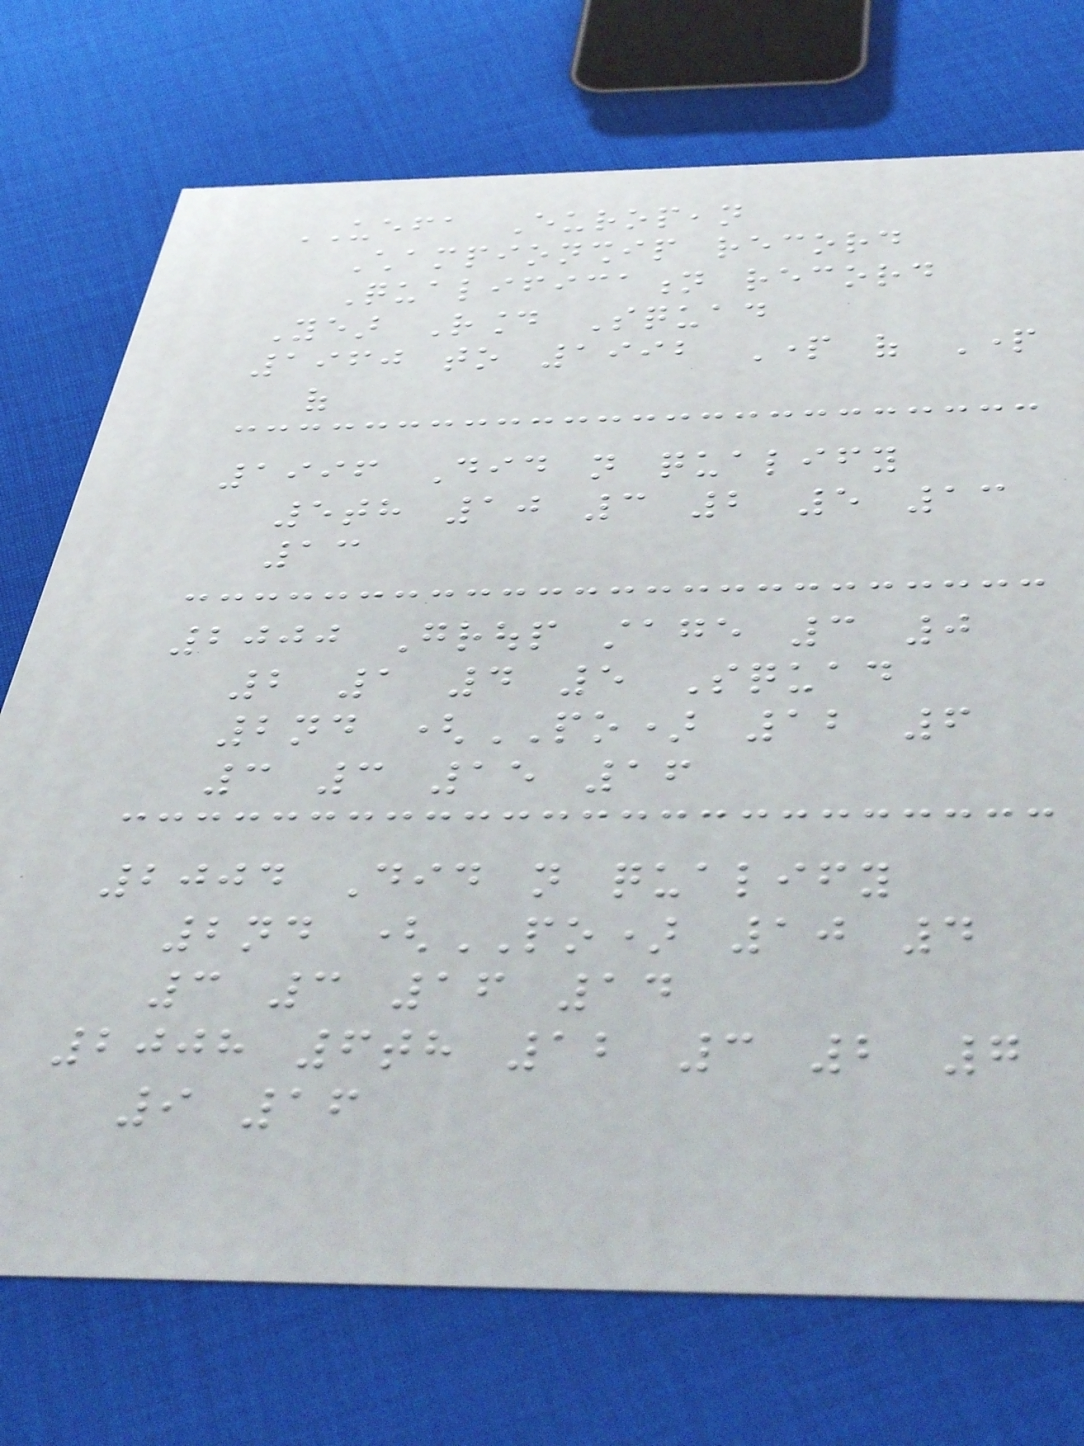UEFA European
Championship record
Qualification record
Year Round Squad
1960 to 1992 Part of Part
of
1996 Did not qualify
5th 10 3 2 5 13
13
2000 Group stage 3 0
2 1 4 5 Squad
2nd (PO) 12 6
3 3 15 16
2004 Did not qualify
2nd (PO) 10 4
3 3 16 14
2008 6th 12 3 2 7
9 16
